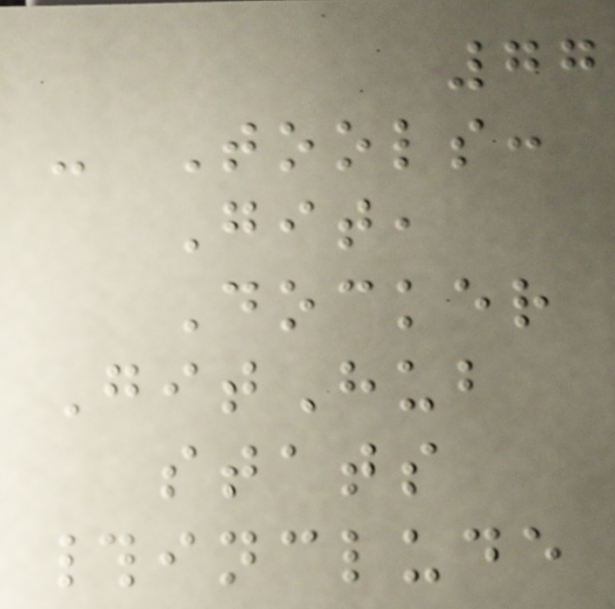77
- Tools:
Git,
Docker
GitHub
stats
#include
